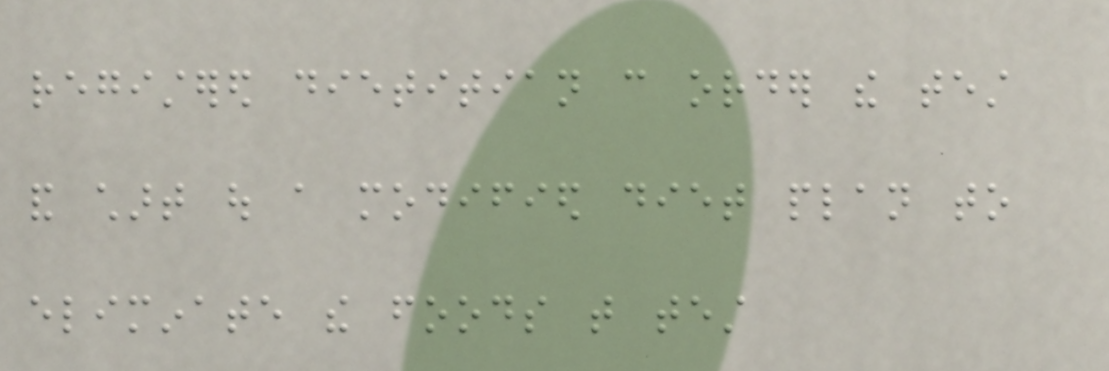registered dietitian can order the test
and chart out a modified diet plan to
eliminate the foods that test
